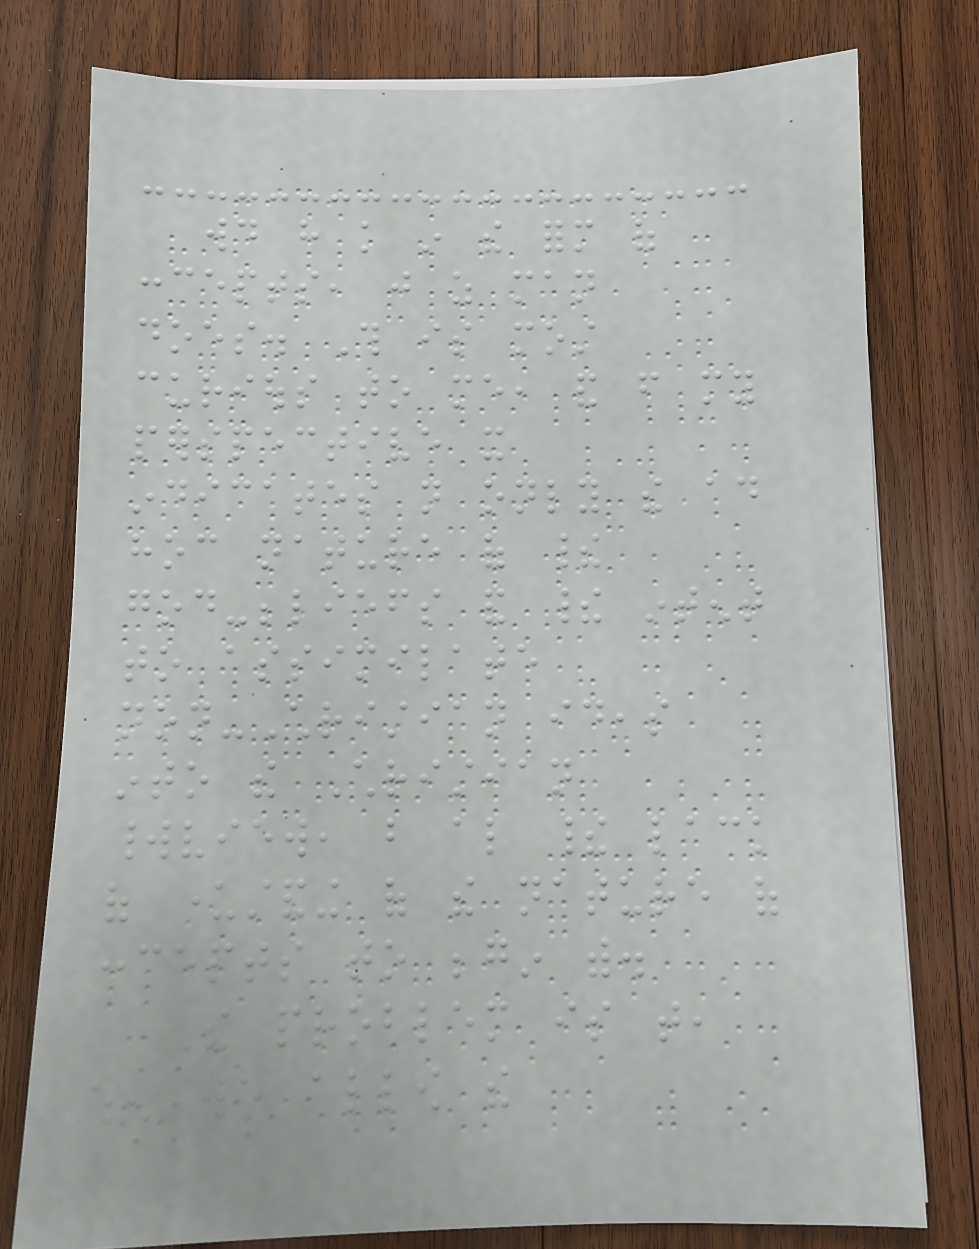would have knowledge in the form of
concepts, just as man
does. This is most
curious to me, and from my
perspective it
indicates not only the ad
hoc nature of their
god-beliefs and their intent
to assimilate
non-Christian ideas
into the Christian
worldview, but also their lack
of understanding of the nature of
concepts to begin with.
The problem is that,
when we allow the
